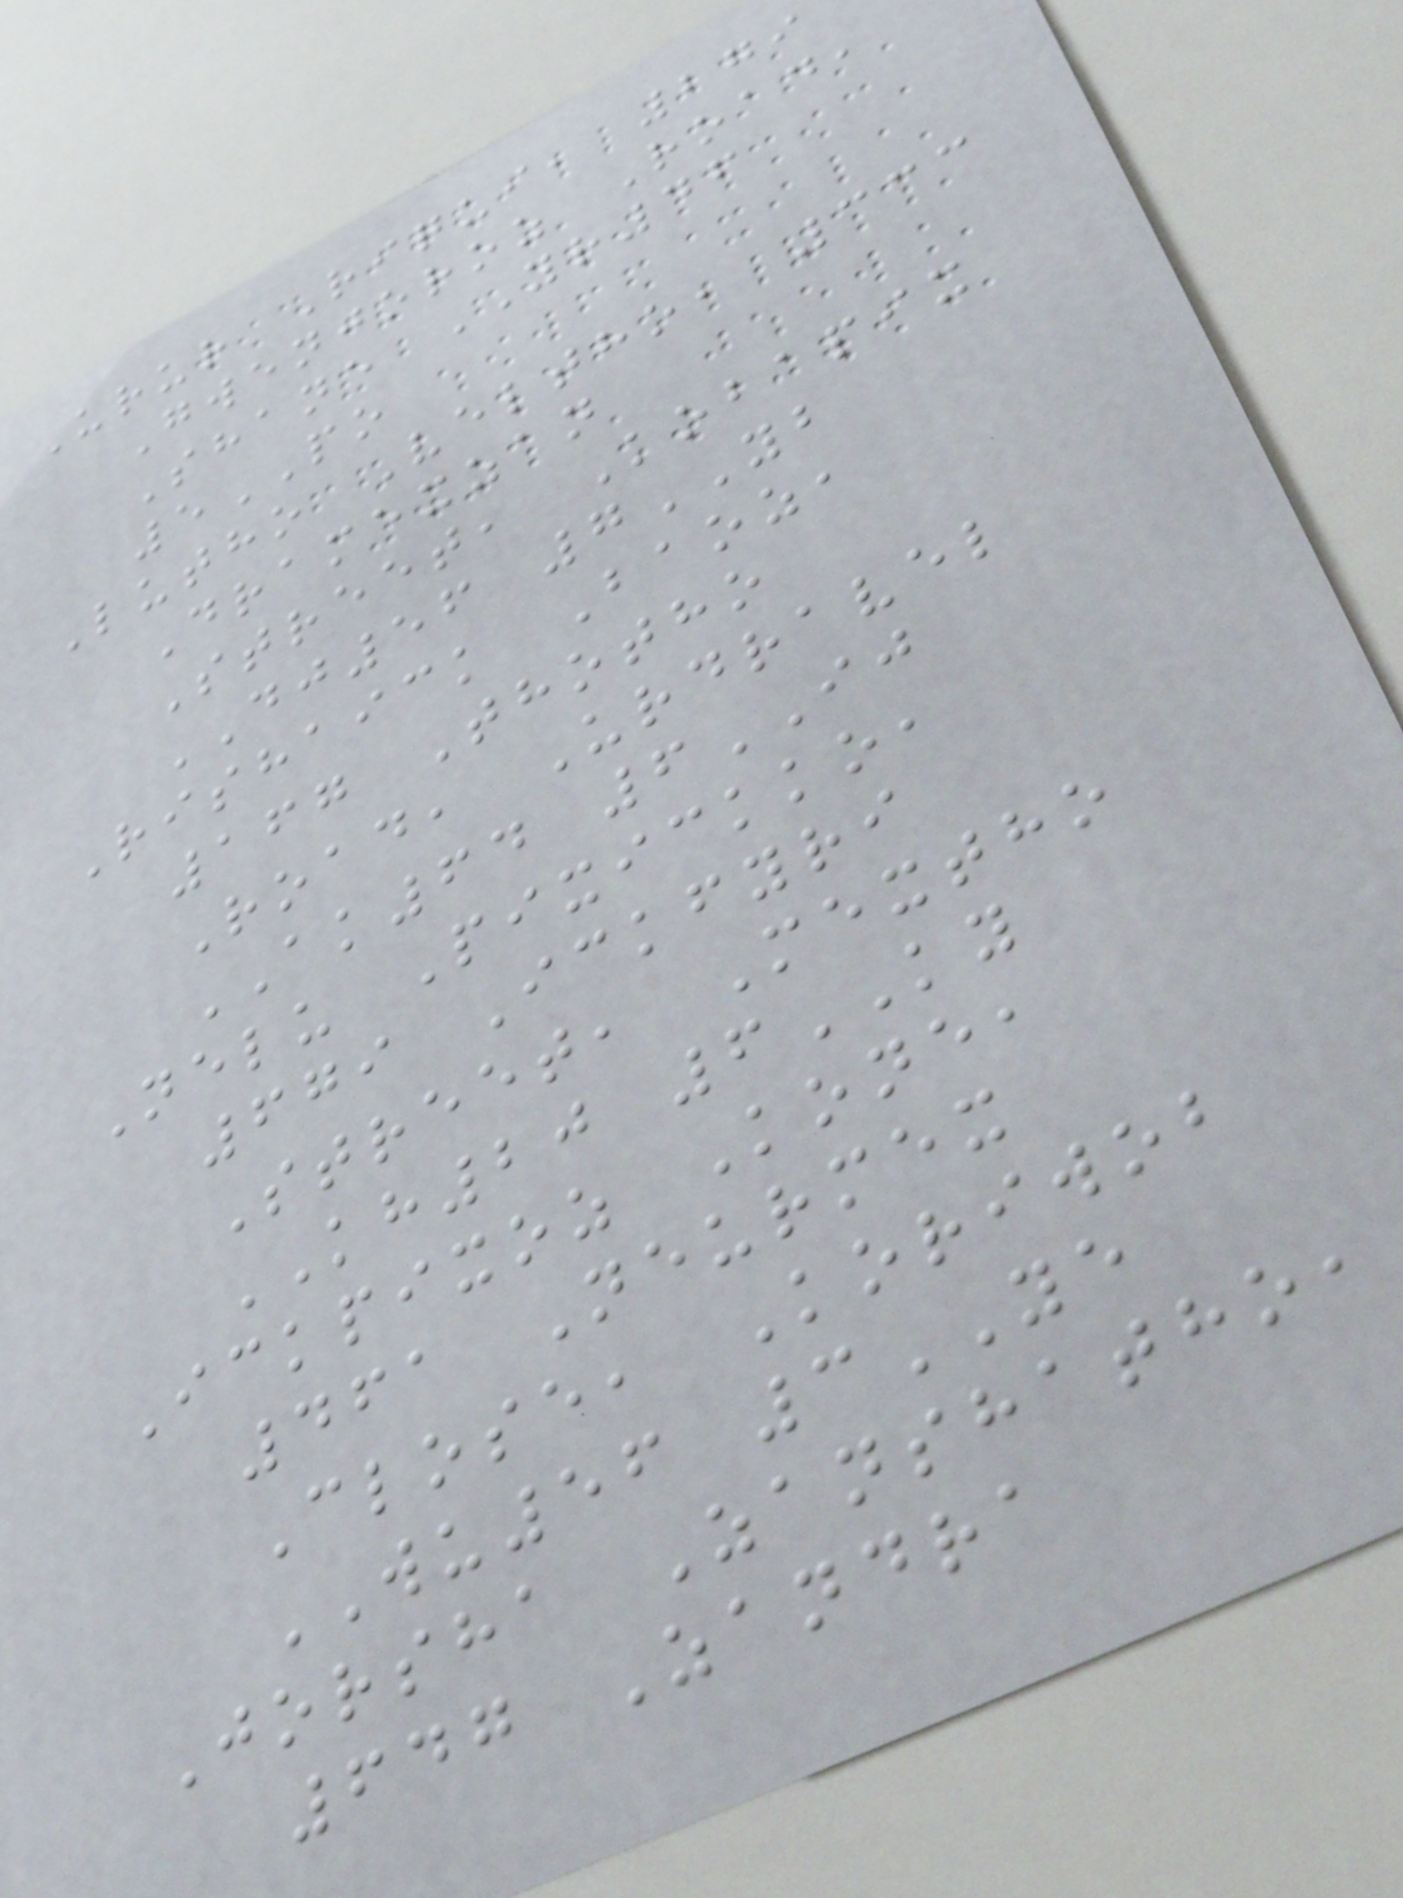Urur Riqui, 279
Gwenjoroz Road,
Shane YR46
5PO
Lutho Veltho, 333
Dramexzan
Street, Kobapix
DJ56 7YB
Rishaick Baoz,
167 Thotho
Road, Urdravel
AK64 6IJ
Nelu Pixickko,
679 Ickfyri
Street, Mextho
KH20 6KY
Ickpixoz Kone,
461 Neurmex
Close, Koriwob
WU56 3YE
Jorsha Zanshatho,
647 Zandra
